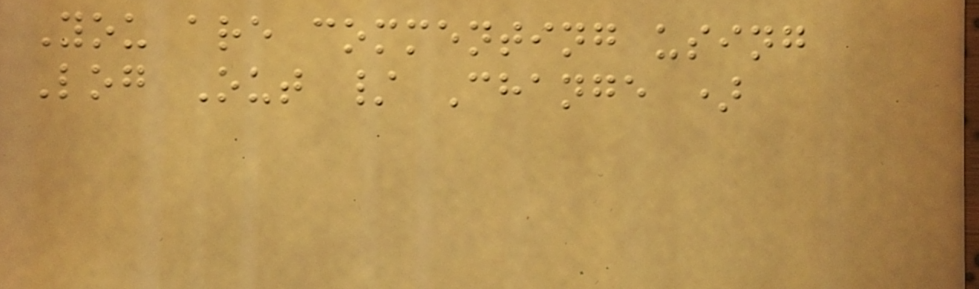You are commenting using
Log Out / Change )
